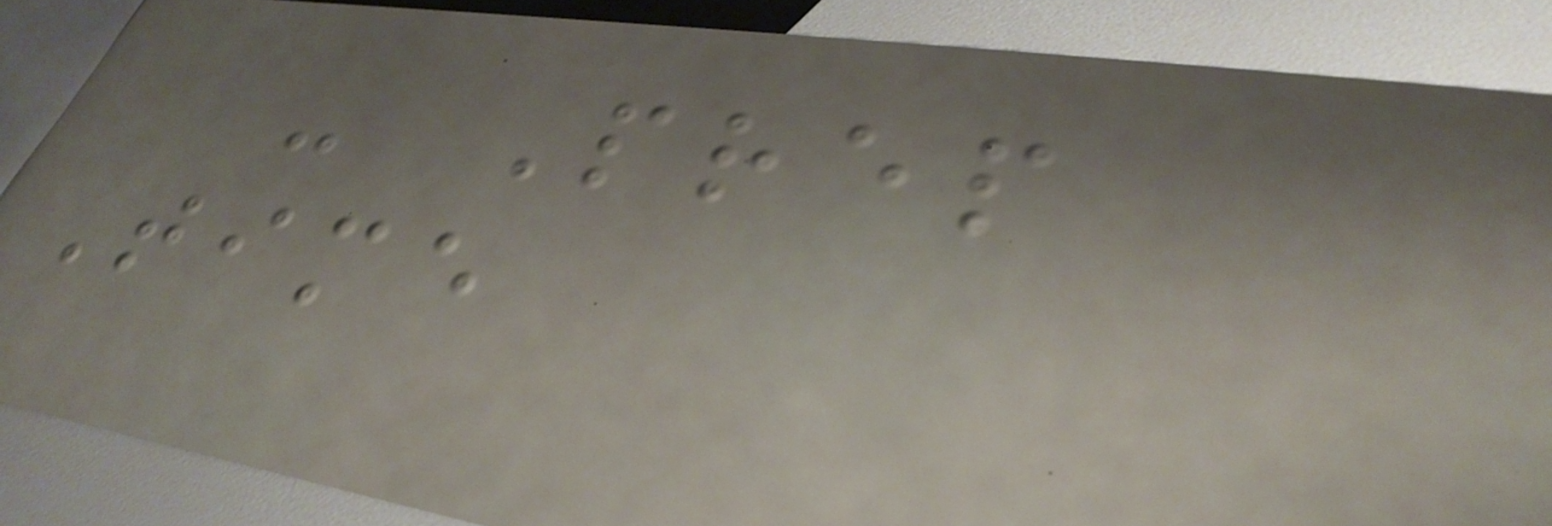- Prep
Time
